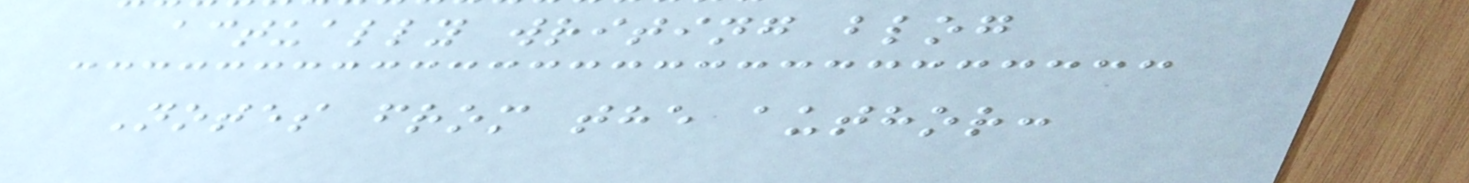actually writing blog
Notes from the author:
